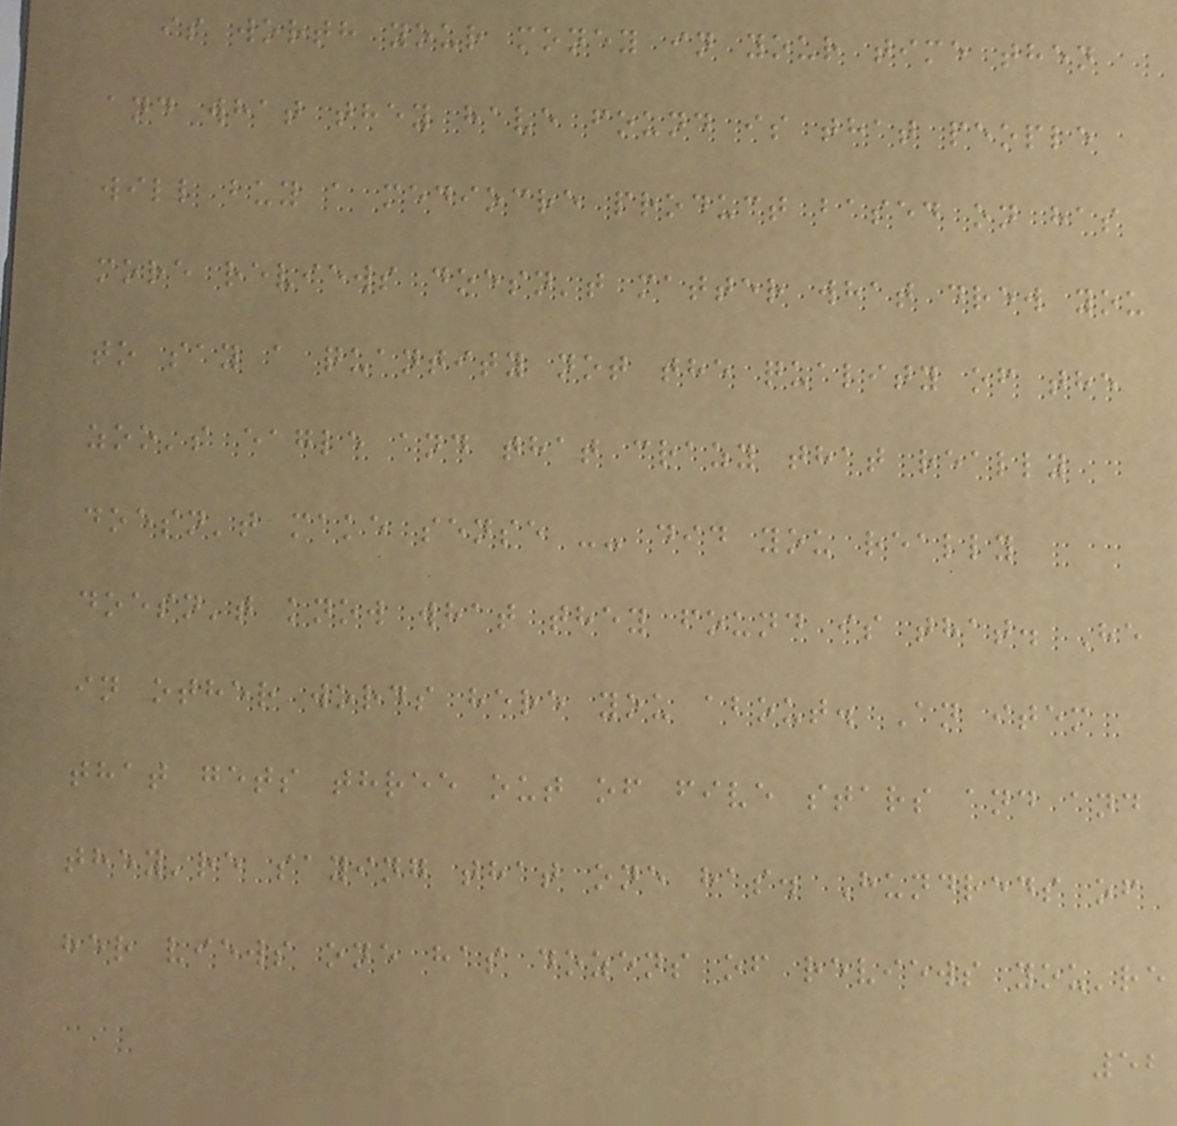is worth your money in your time then
and what they have found is that people
will buy a mediocre product based on has
more reviews doesn't matter what drew you
to say a quantity not the quality of the
zoo's eagle and that crazy that really
doesn't make sense -- did you really
doesn't know what they found is that. He
in other words here you about. An item
that gets three out of five stars and and
they're saying that one has. Hundreds of
her views one has dozens of reviews you're
52
